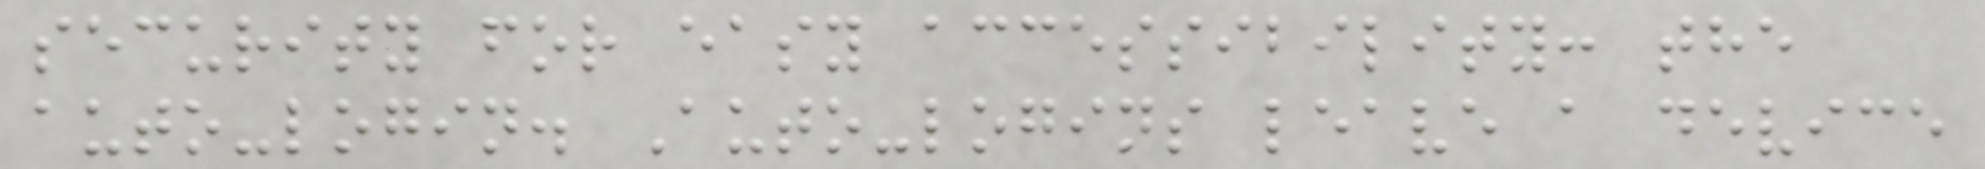security for easy accessibility: the
auto-login. Auto-logins leave a device
